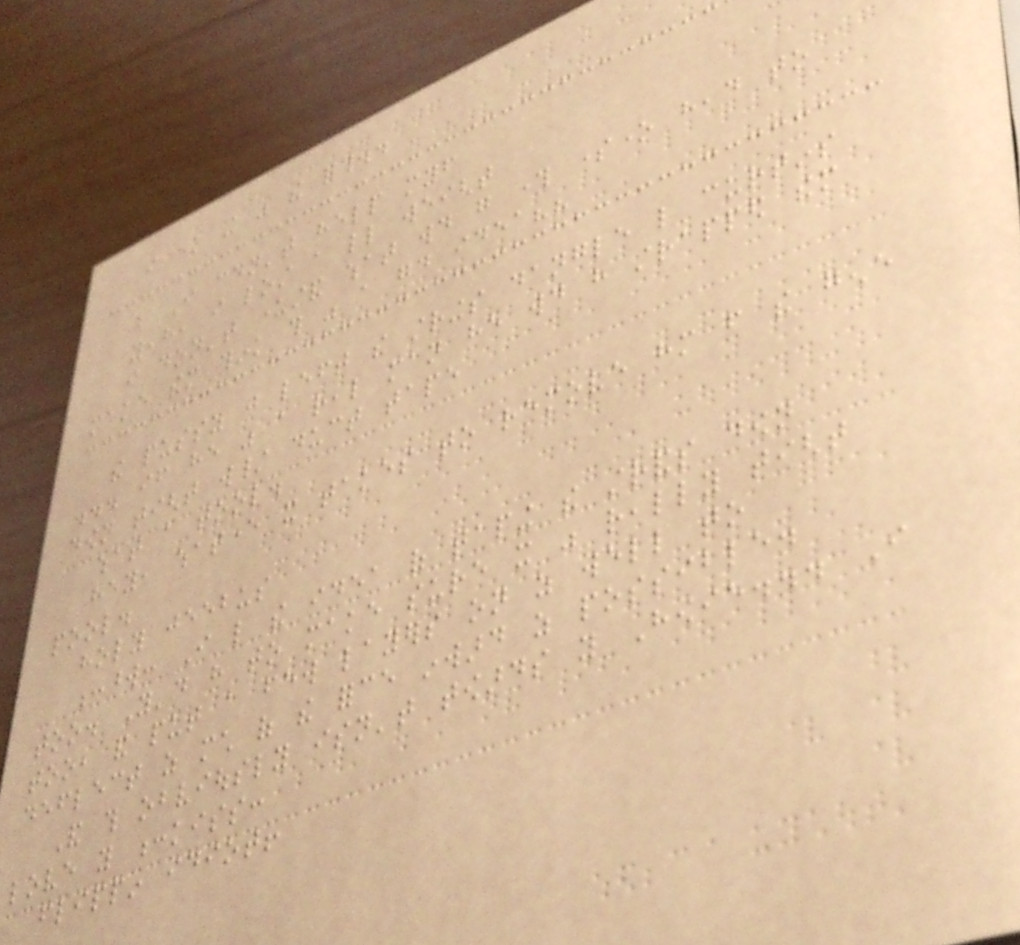i know it was the forth..
but I couldn't help myself
yeah, i lost a little weight
i don't understand what would go through someone head to
make them think this was a good idea??
the pussy just left the strings dangle like curtins
... if he was a real man he would have strapped them
down tight w/ duct tape
what a tool.
hey, whatever it takes to remove him from the gene
pool.
holy jeebus
:word: I like the idea of taping the strands down
too. You'd have to make sure it was really tight
too, and put a few layers on as well to
deflect as much of the force inward as possible.
And this obviously isn't towards you Howie... I
love you :kiss:
flippin idiot!
